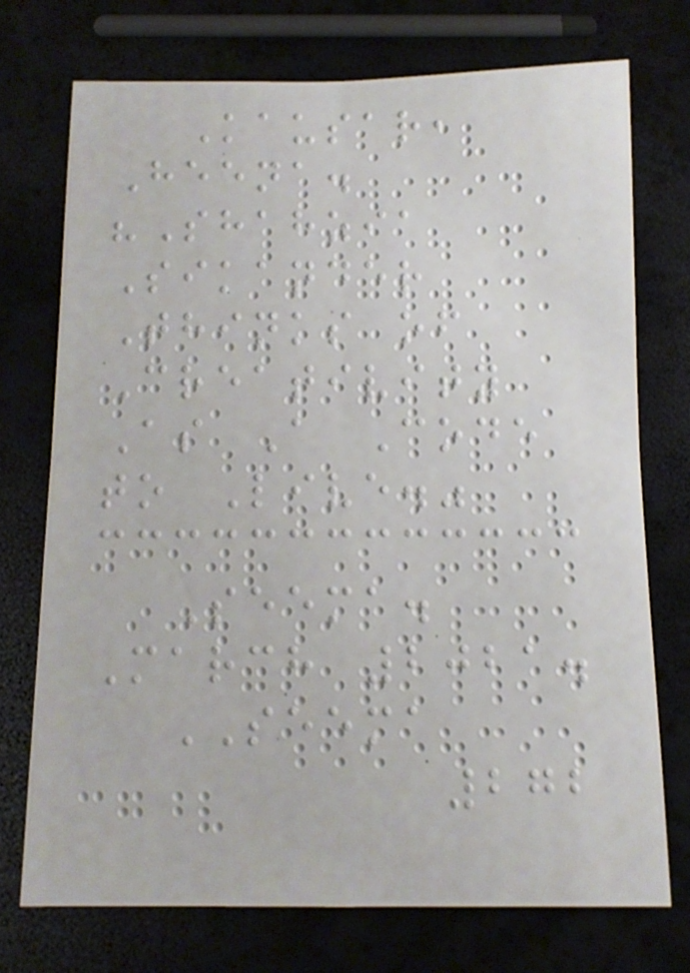Kausar,
Heena.
"Shahzia
Sikander
Thinks of
Creativity
As A Code
to Live."
Seema.
March 2021.
SEEMA
272
